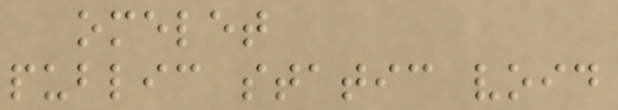omelet
public static void
